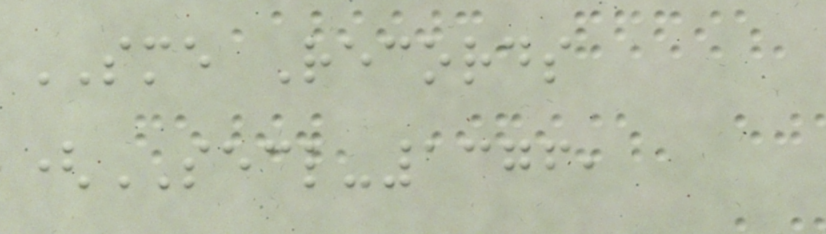SME Records
(SECL-1376,
